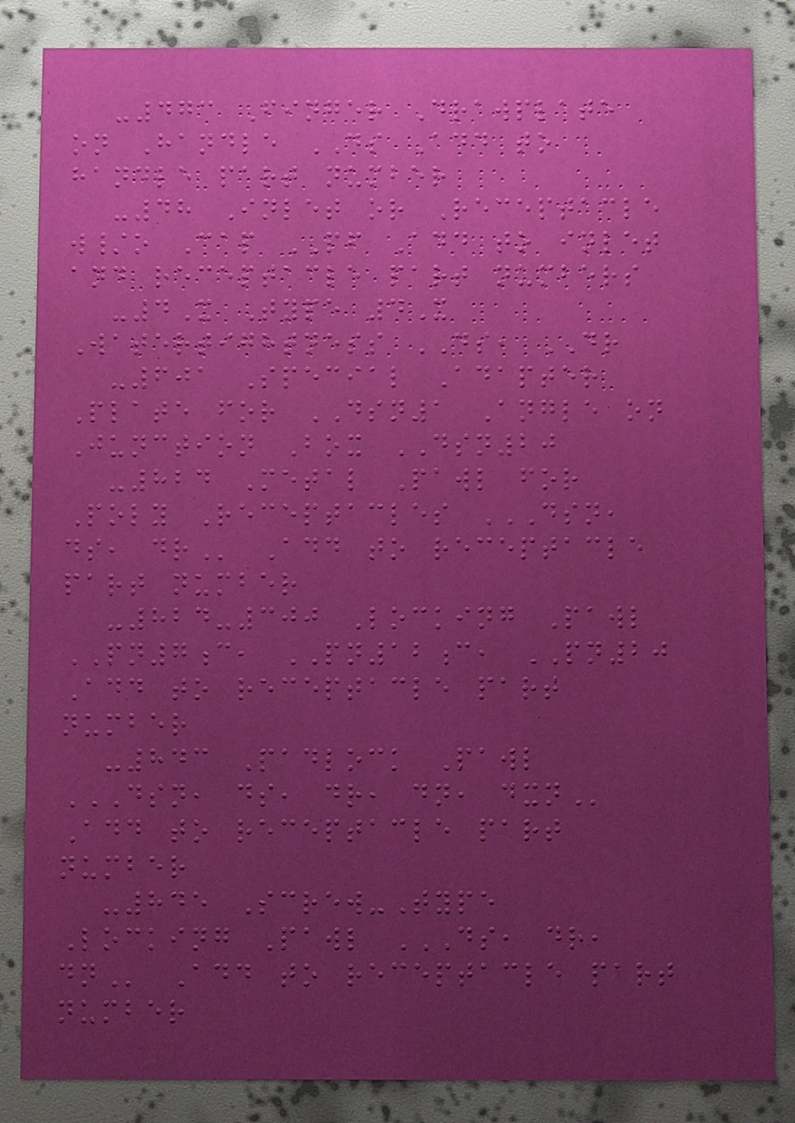-473 Finger Drawplate
on Handle DS Add to
handle part number
-48 Inlet or Receptacle
w/o Cap PF Add to inlet
and receptacle part numbers
-4X Type 4X
Watertightness DS, DR
-601 Special Adapter
Plate for DSN1 Angle on
Junction Box DSN20
-824 Metal Pawl for
Poly Receptacles DSN,
DS, DR Add to receptacle
part number
-824-300 Locking Pawl
PN7c, PN12c, PN20
Add to receptacle part
number
-843 Padlock Pawl
DSN, DS, DR, DN, DXN
Add to receptacle part
number
-845 Screw-Type
Locking Pawl DS, DR,
DN Add to receptacle part
number
